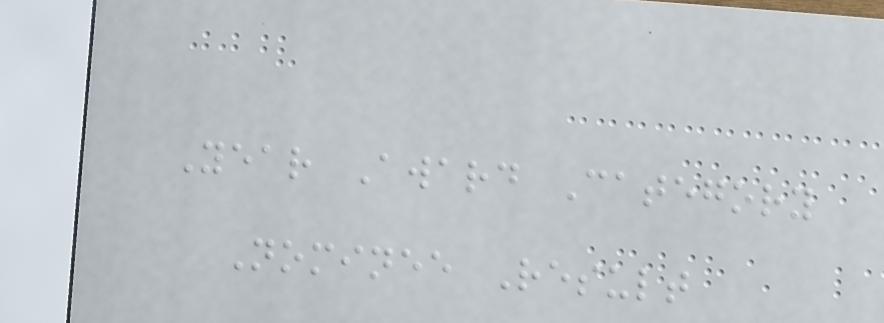Year Award Category
Nominee Result
